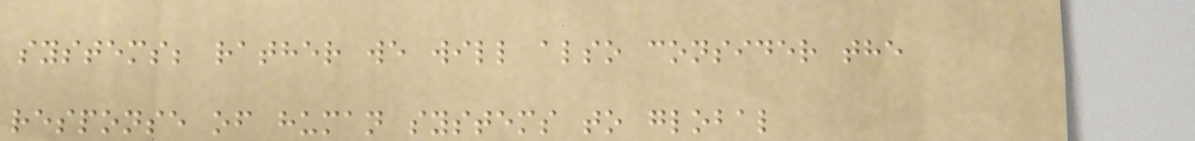systems; rather we will also consider the
response of human systems to global
